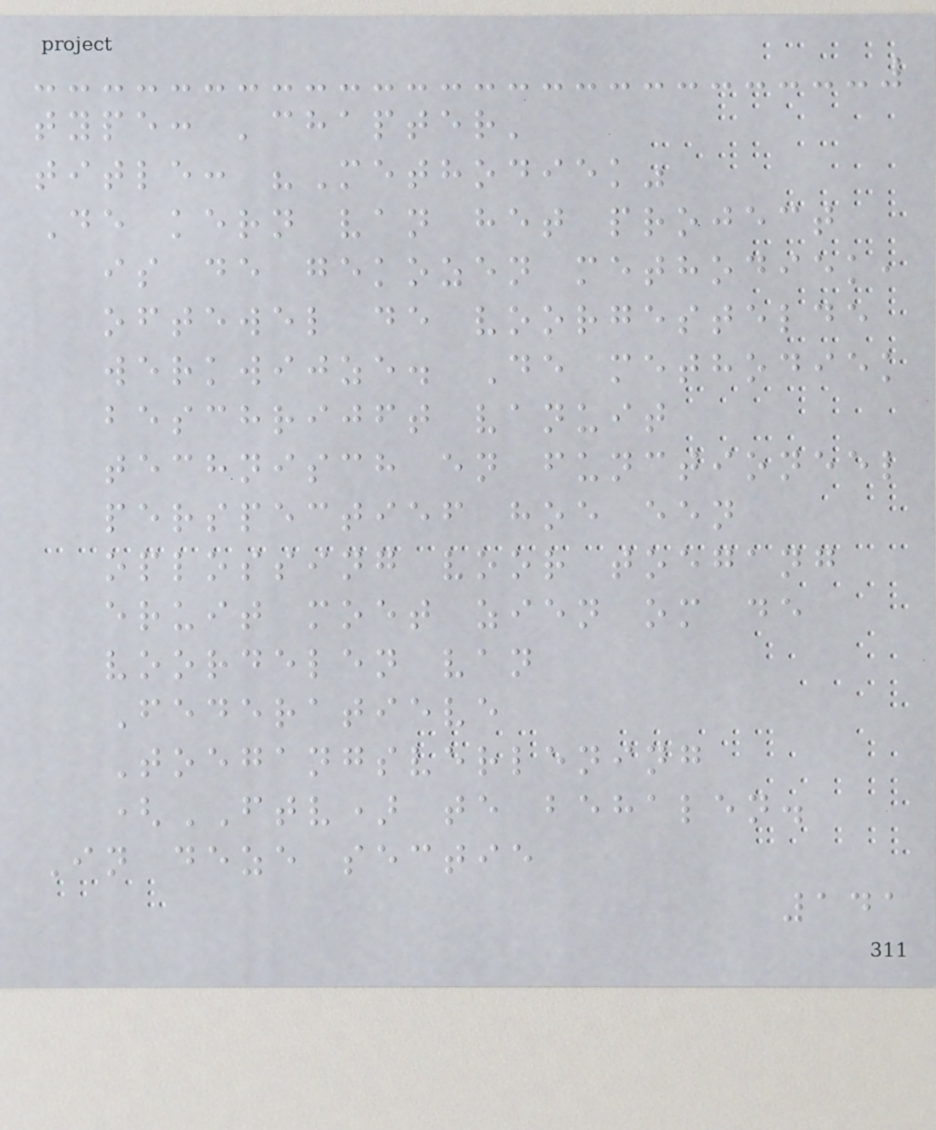type: 'chapter'
title: "Methodiek"
De kern van het project
is de gekozen methodiek,
oftewel de voorgestelde
werkwijze. De methodiek
beschrijft vanuit
technisch en functioneel
perspectief hoe een
oplossing voor toegang
eruit moet zien om de
voordelen van
Federatieve
Toegangsverlening
(FTV) te behalen.
In deze sectie
141
